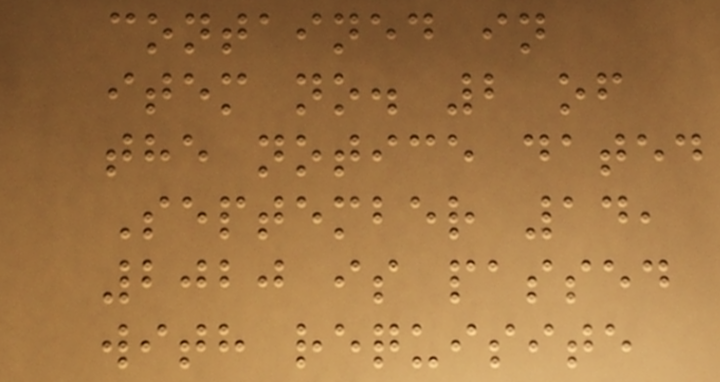contained in
item no. 2 of
the notice dated
September 14,
2020 is passed
with requisite
